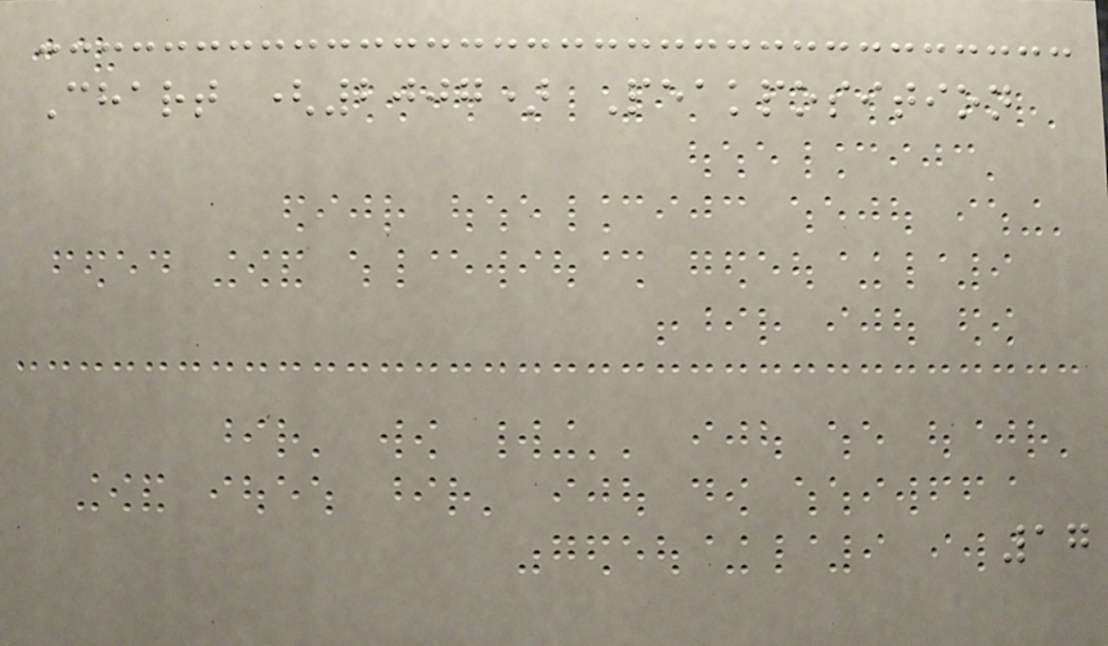Chart (2007) Peakposition
17
